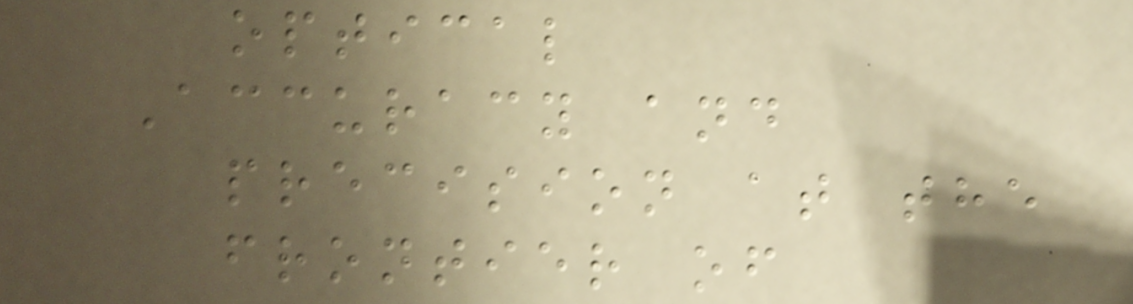optical
Accuracy and
precision at the
frontier of
